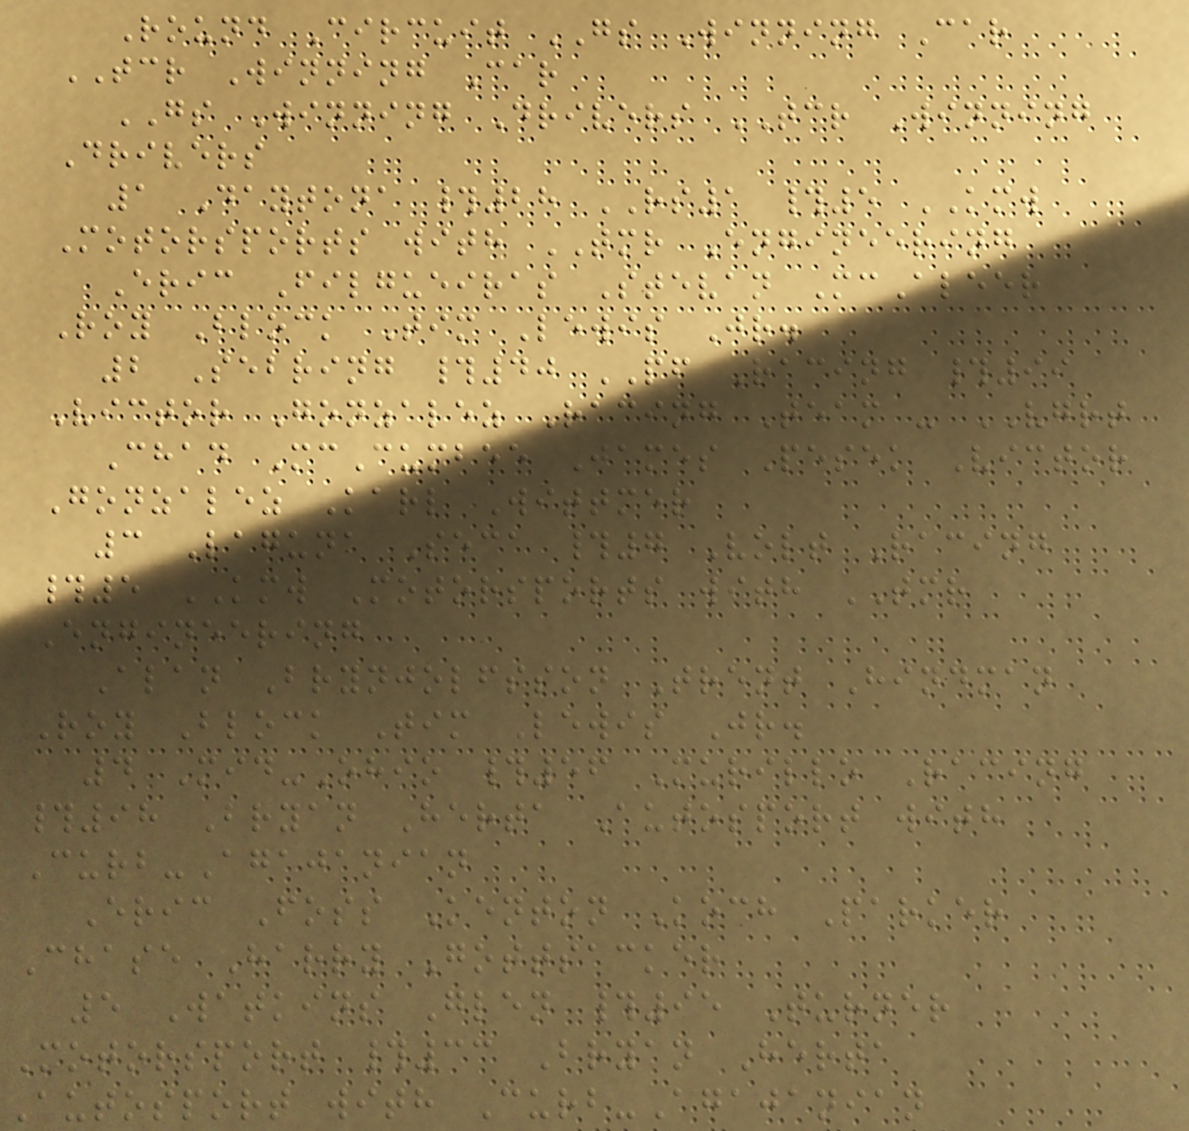Round Circuit GS Winning Car
TCR Winning Car
GS Winning Drivers TCR Winning
Drivers
1 Daytona #28 RS1 #5 KMW
Motorsports with TMR Engineering
Eric Filgueiras Stevan McAleer
Roy Block Tim Lewis Jr.
2 Sebring #40 PF Racing #99
Victor Gonzalez Racing Team - VGRT
Chad McCumbee James Pesek Victor
Gonzalez Karl Wittmer
3 Laguna Seca #7 Volt Racing
#5 KMW Motorsports with TMR
Engineering
Alan Brynjolfsson Trent Hindman
Roy Block Tim Lewis Jr.
4 Mid-Ohio #56 Murillo Racing
#98 Bryan Herta Autosport with
Curb-Agajanian
Eric Foss Kenton Koch Parker
Chase Harry Gottsacker
5 Watkins Glen #95 Turner
Motorsport #33 Bryan Herta
Autosport with Curb-Agajanian
